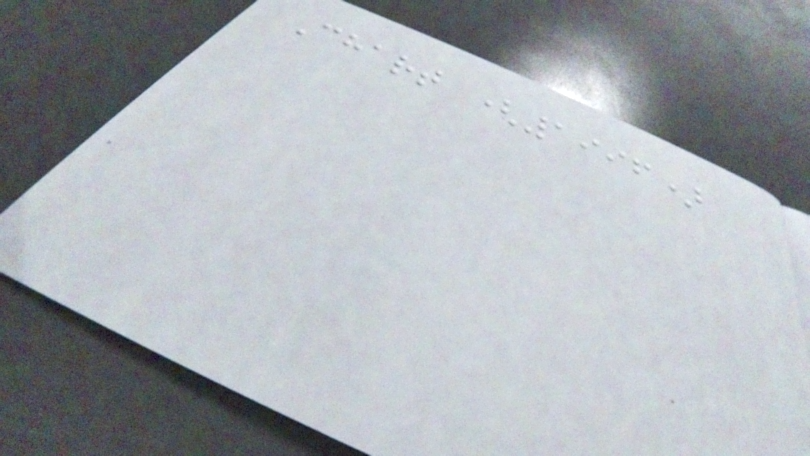Chart (1996)
